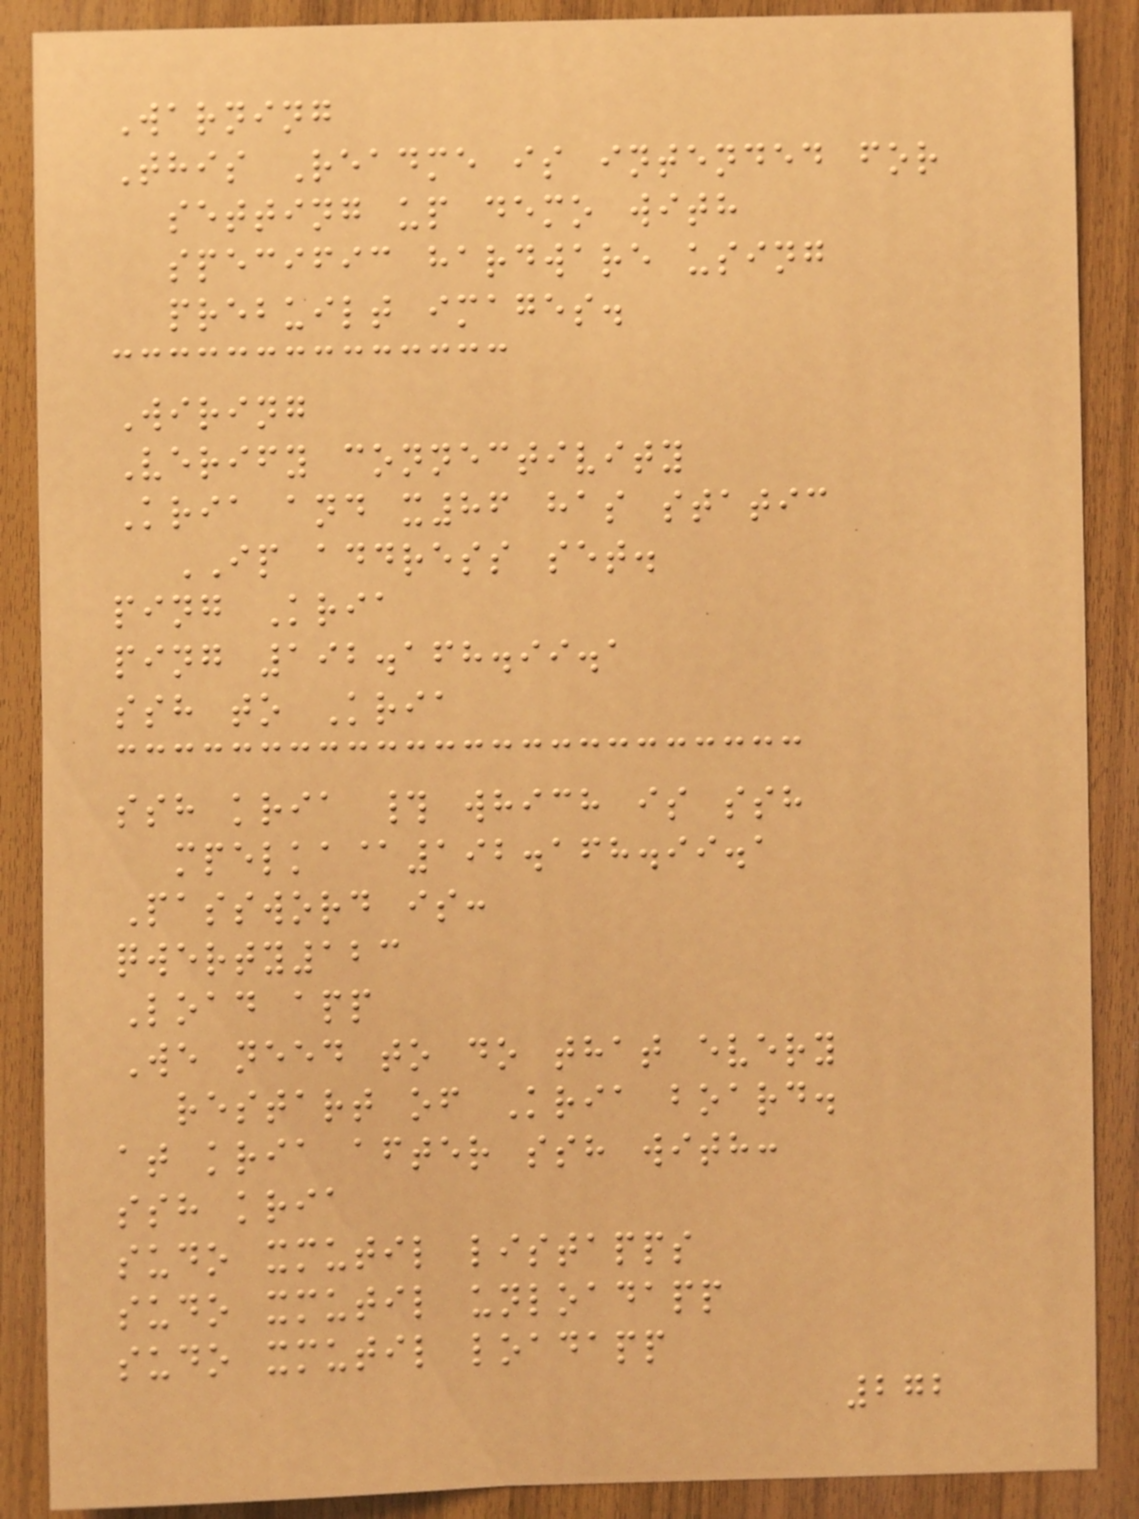Warning
This Readme is intended for
setting up demo with
specific hardware using
prebuilt images.
Wiring
Verify connectivity
Kria and x86 has static
IP address set.
ping Kria
ping 192.168.99.1
ssh to Kria
ssh kria # which is ssh
mpelka@192.168.99.1
Password is:
qwerty123
Load app
We need to do that every
restart of Kria board.
at kria after ssh with:
ssh kria
sudo xmutil listapps
sudo xmutil unloadapp
sudo xmutil loadapp
272
